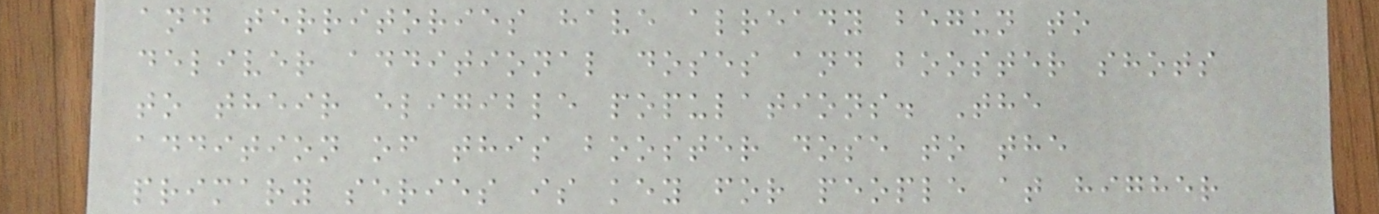and territories have already begun to
deliver additional doses and booster shots
to their eligible populations. The
addition of this booster dose to the
primary series is key for people at higher
